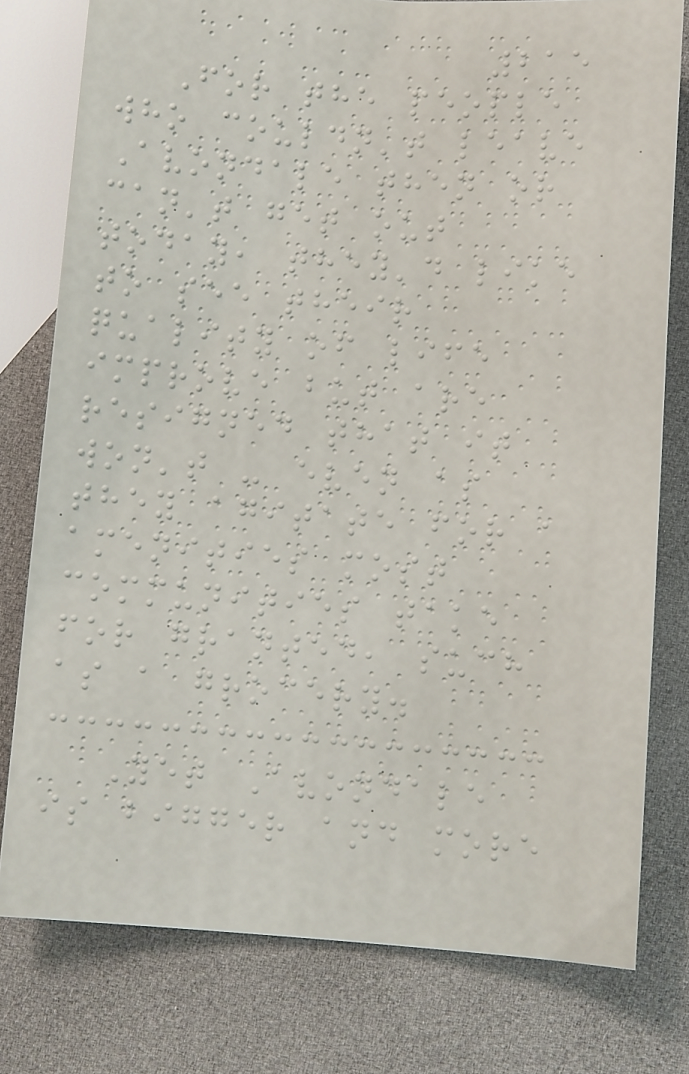215
For the people
who couldn't leave
Avondale then or
can't get out
today, they'd like
to see their
quality of life
improve but are
resigned that it
won't - even as
they agitate for a
amenities most
communities take
for granted, such
as a grocery.
Yet Avondale
is bigger and more
